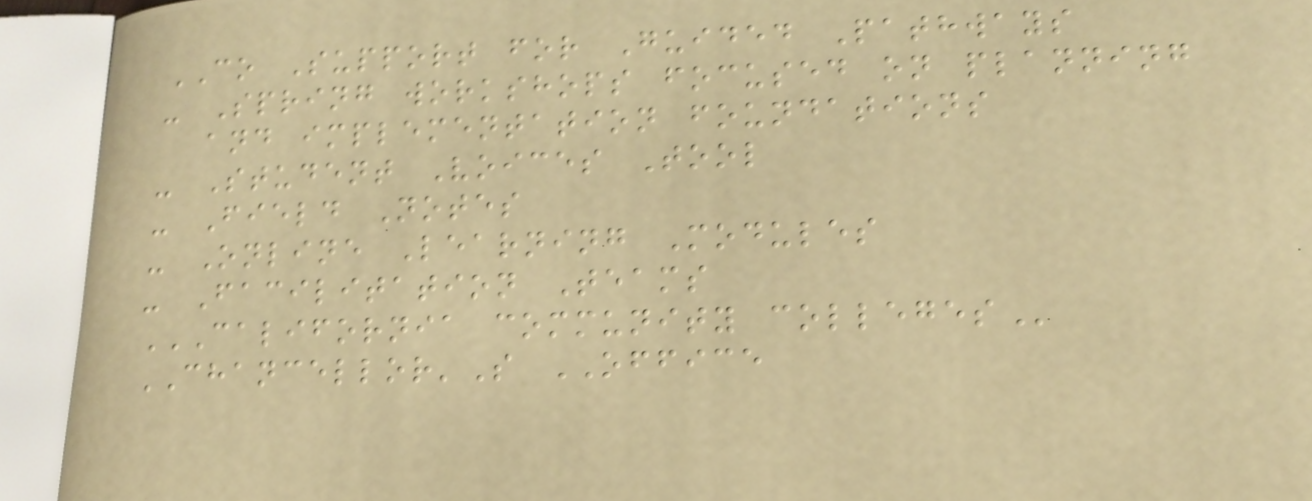CO Support for Guided Pathways
- Spring workshops focused on planning
and implementation foundations
- Student Voices Tool
- Field Notes
- Online Learning Modules
- Facilitation Teams
CALIFORNIA COMMUNITY COLLEGES
CHANCELLOR'S OFFICE
